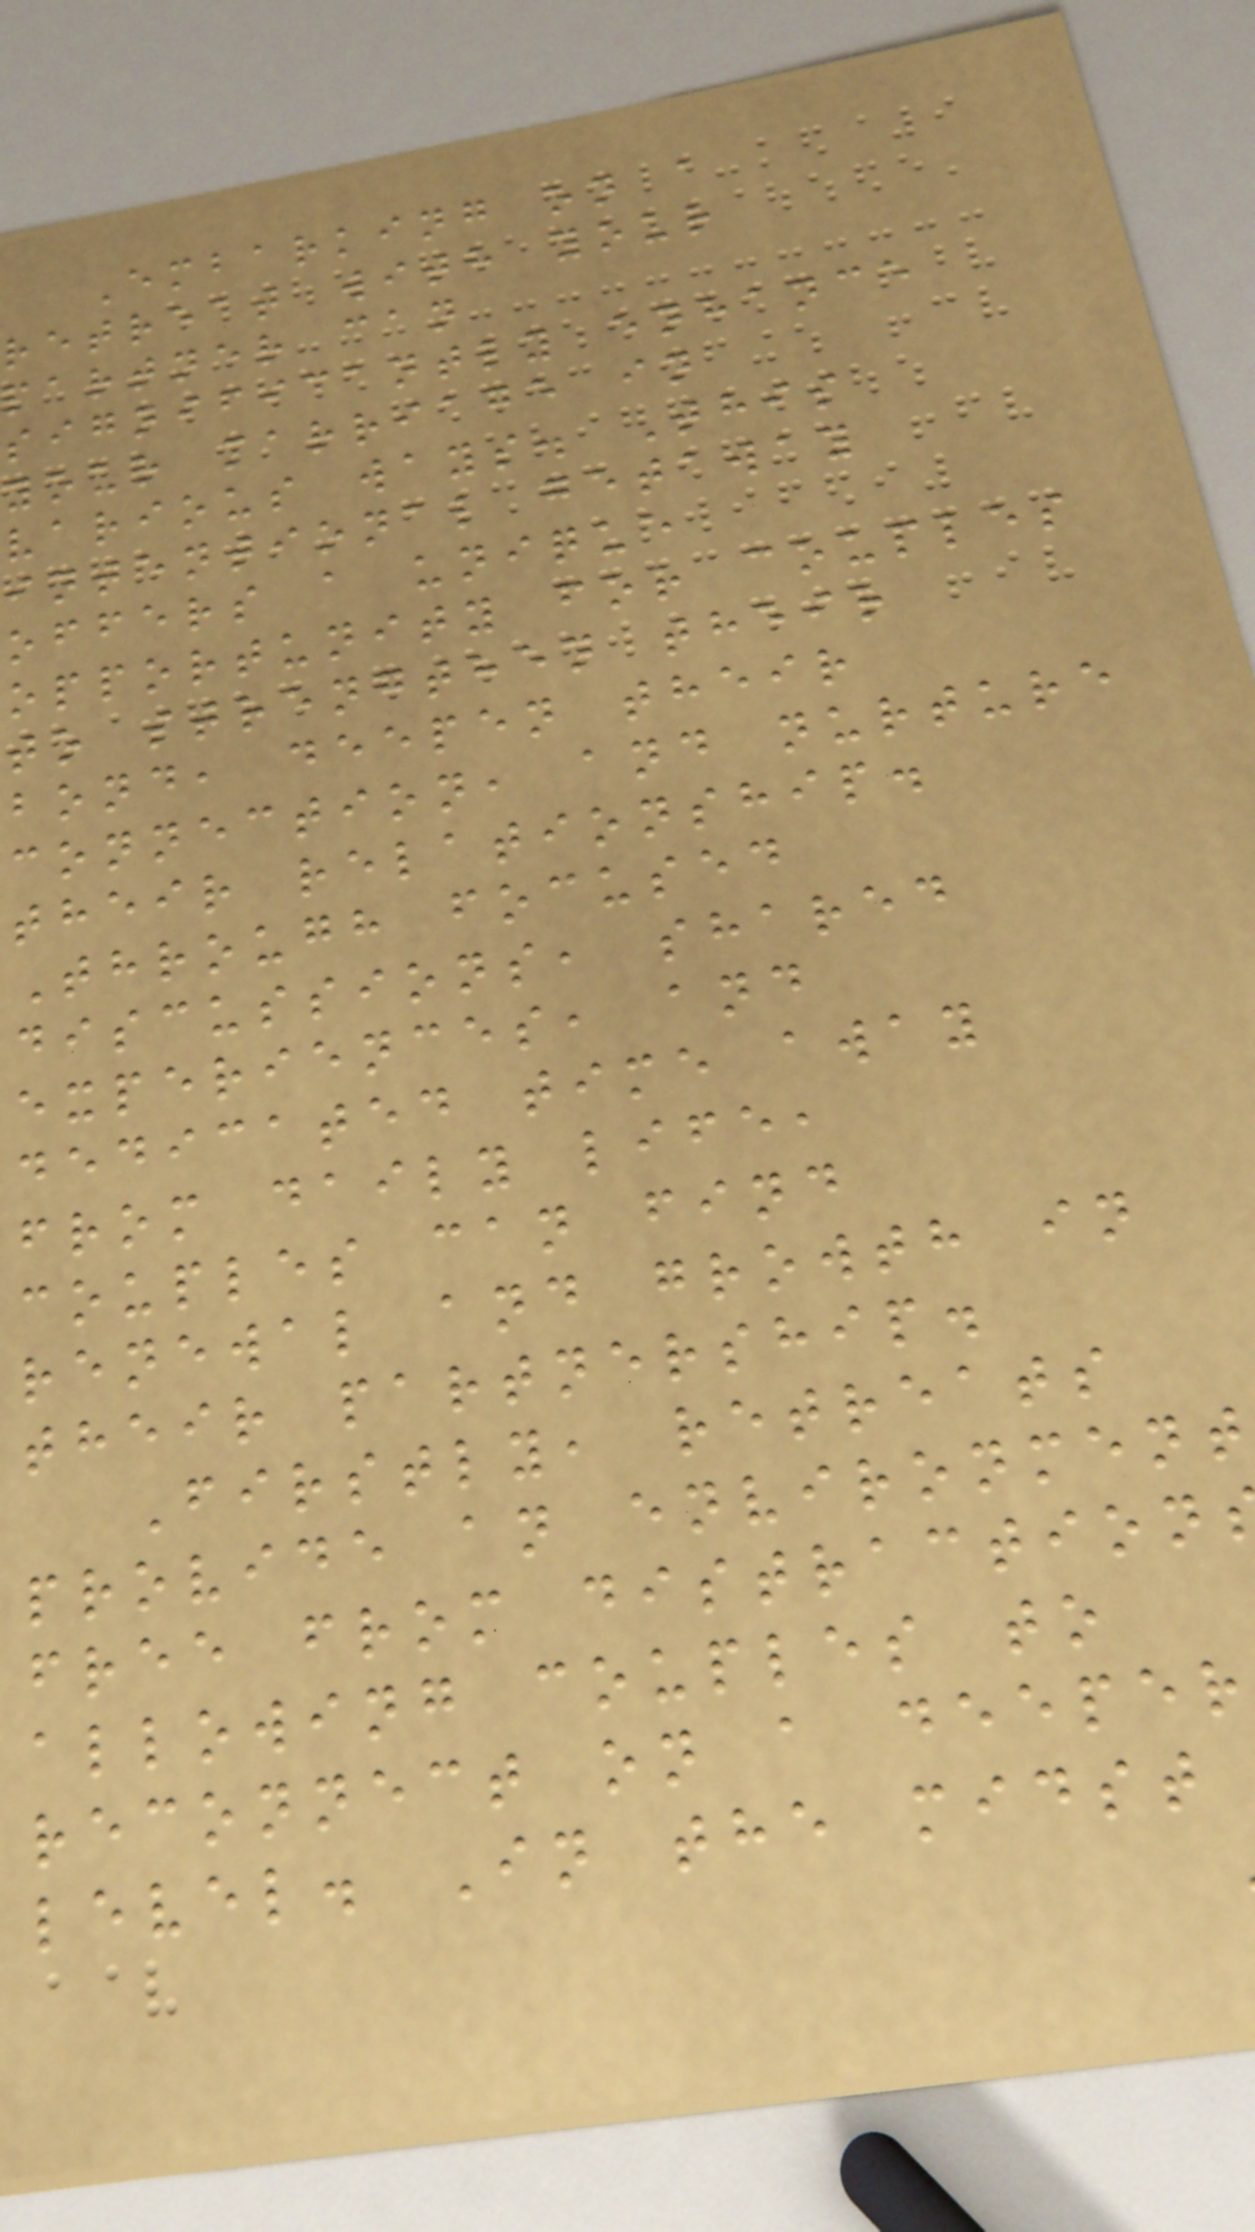Embarking on a
retreat with your
partner can
significantly enhance
your marriage in
various ways. This
intentional getaway
offers a unique
opportunity for couples
to strengthen their
bond, deepen their
connection, and nurture
their relationship.
Through focused
discussions, shared
experiences, and
dedicated time away
from daily life,
couples can find
renewal and growth in
their partnership.
Firstly, retreats
provide an environment
free from distraction
allowing couples to
reconnect on a deeper
level. In the midst
